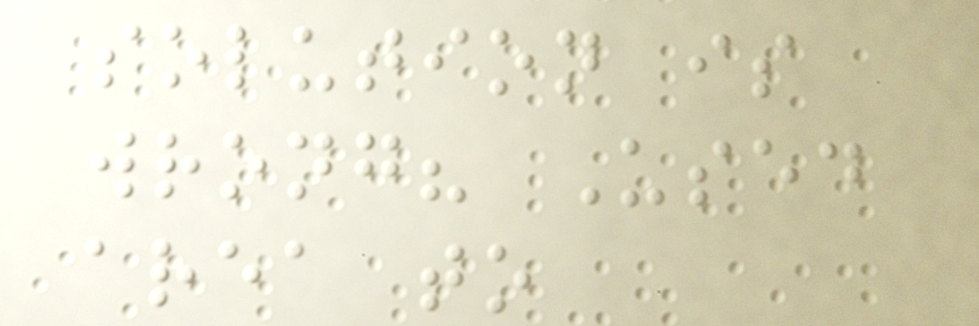solution is
wrong? Used
area to
